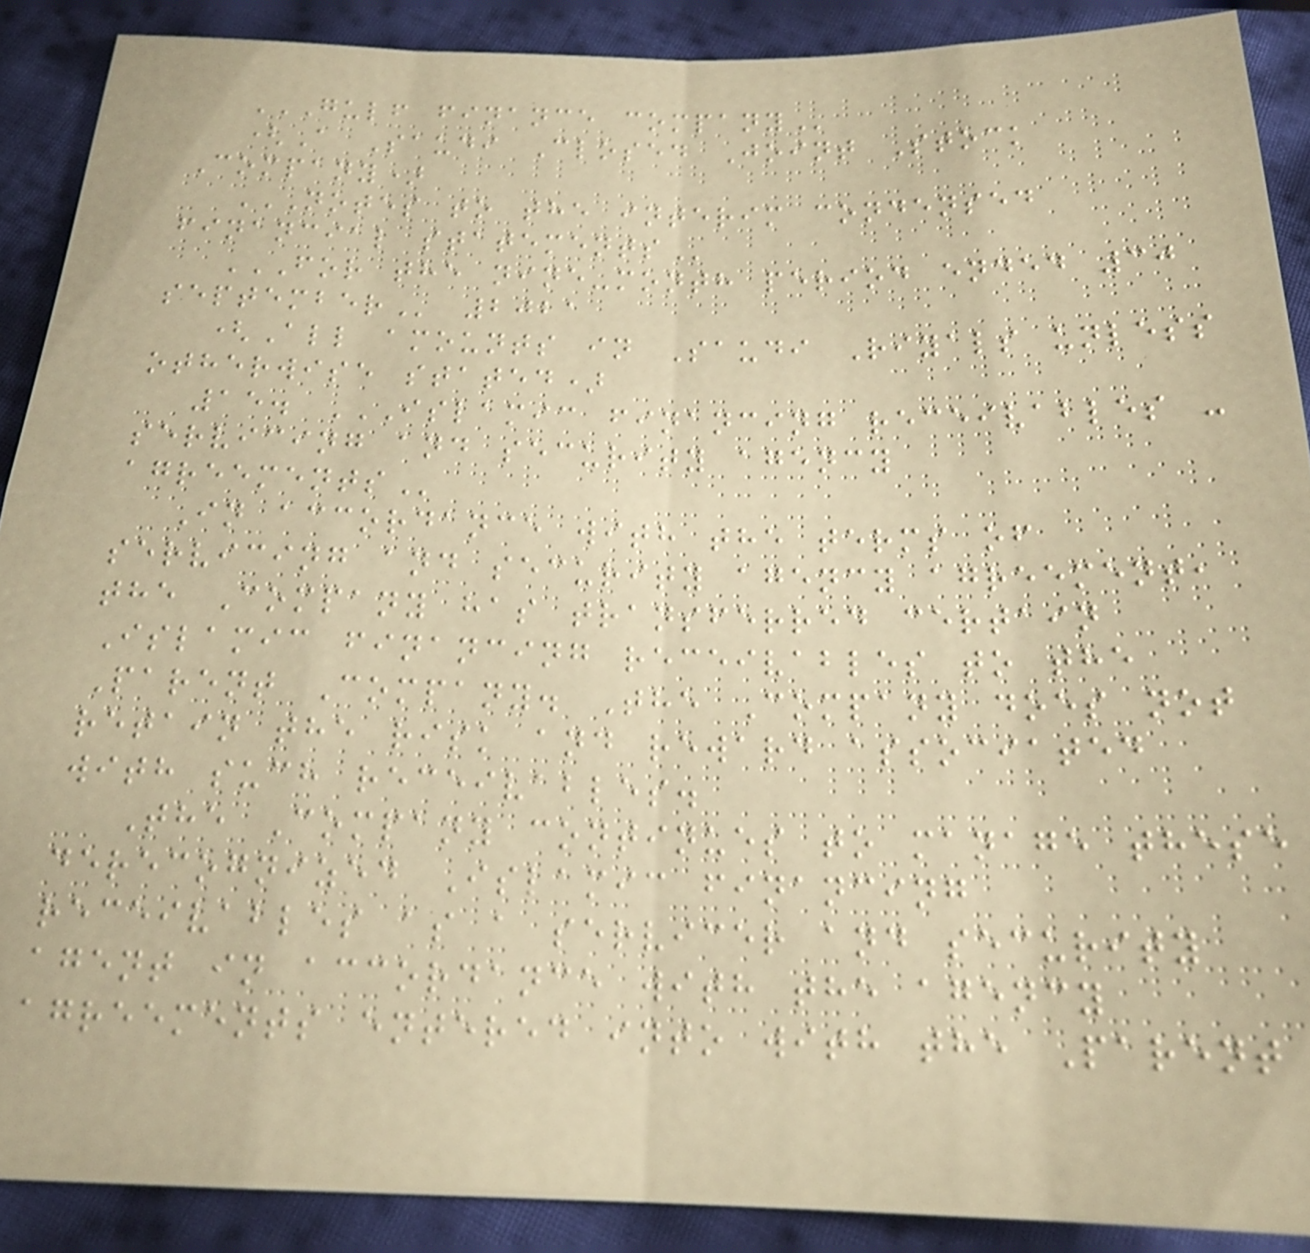GULF FINANCE COMPANY
(A Saudi Closed Joint Stock
Company)
NOTES TO THE INTERIM CONDENSED
FINANCIAL STATEMENTS
FOR THE NINE-MONTH PERIOD ENDED 30
SEPTEMBER 2021
(All amounts in Saudi Riyals unless
otherwise stated)
15. ISLAMIC FINANCING RECEIVABLES -
SERVICING AND SECURITY AGENCY
AGREEMENTS
In accordance with the terms of
servicing and security agency agreement,
the Company has transferred certain
Islamic financing receivables to the
Parent Company. The Company does not
retain the risk and reward associated
with such receivables.
The Company continues to manage these
derecognized Islamic financing
receivables as a servicer and security
agent in accordance with the agency
agreements entered into with the Parent
